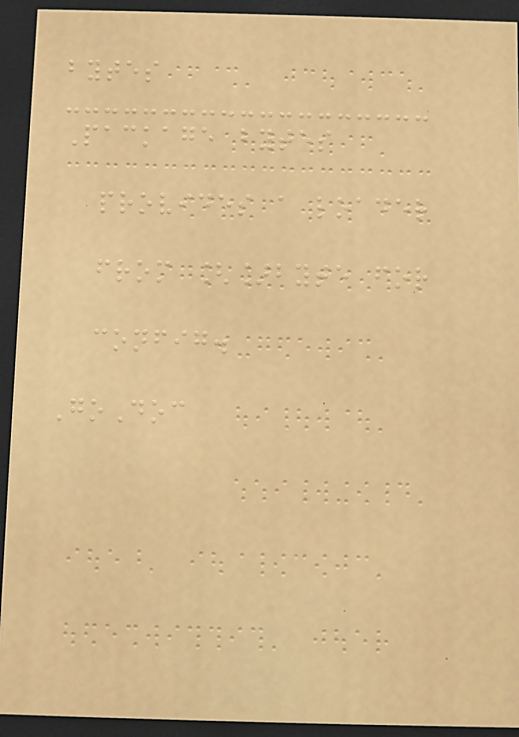bytes
Package bytes
provides a loader
from []byte for
config.
GoDoc
